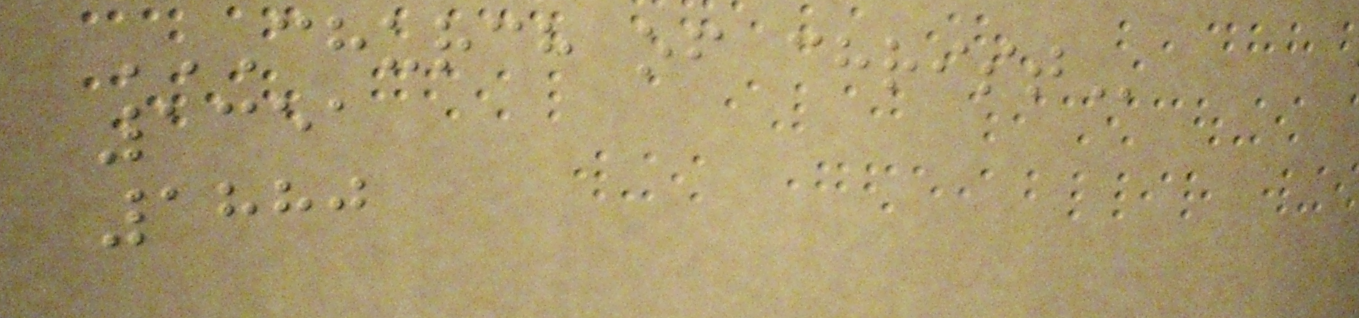CHURCH OF CHRIST
1351
1880
